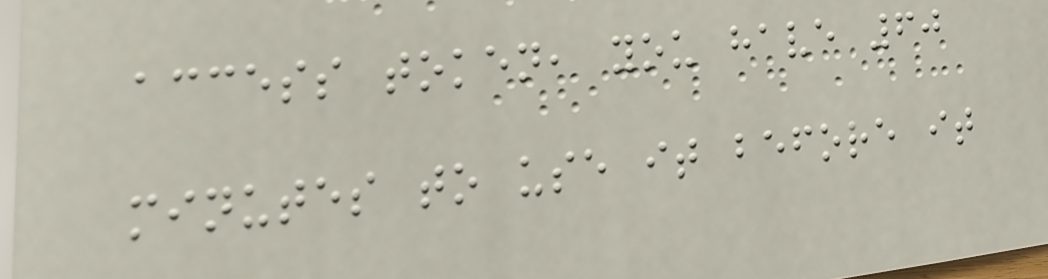access token, you have 60
minutes to use it before it
